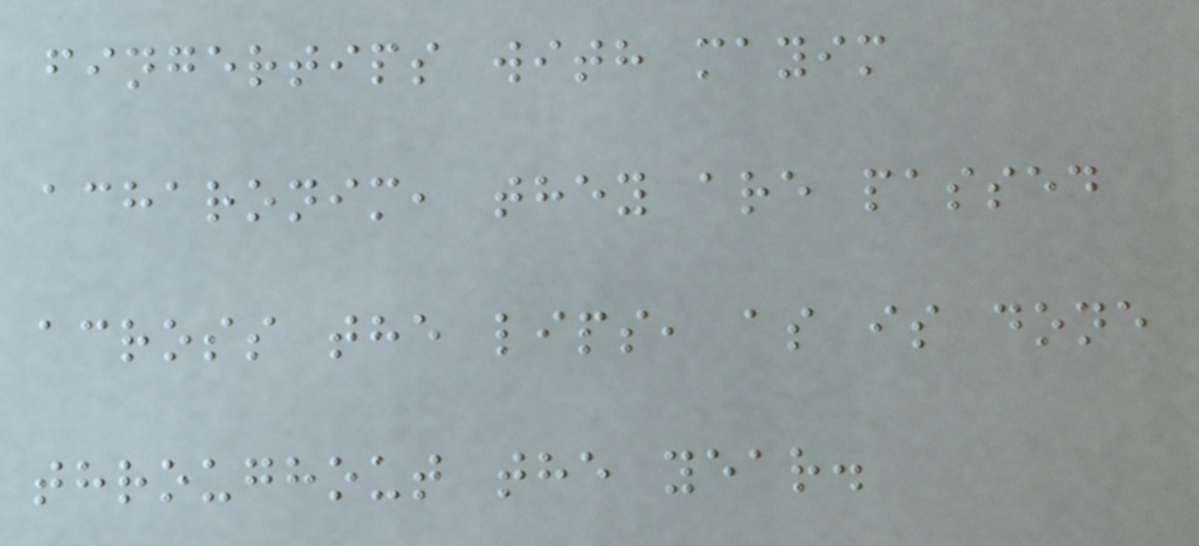fingertips with mayim
acharonim, they are passed
across the lips, as is done
throughout the year.
